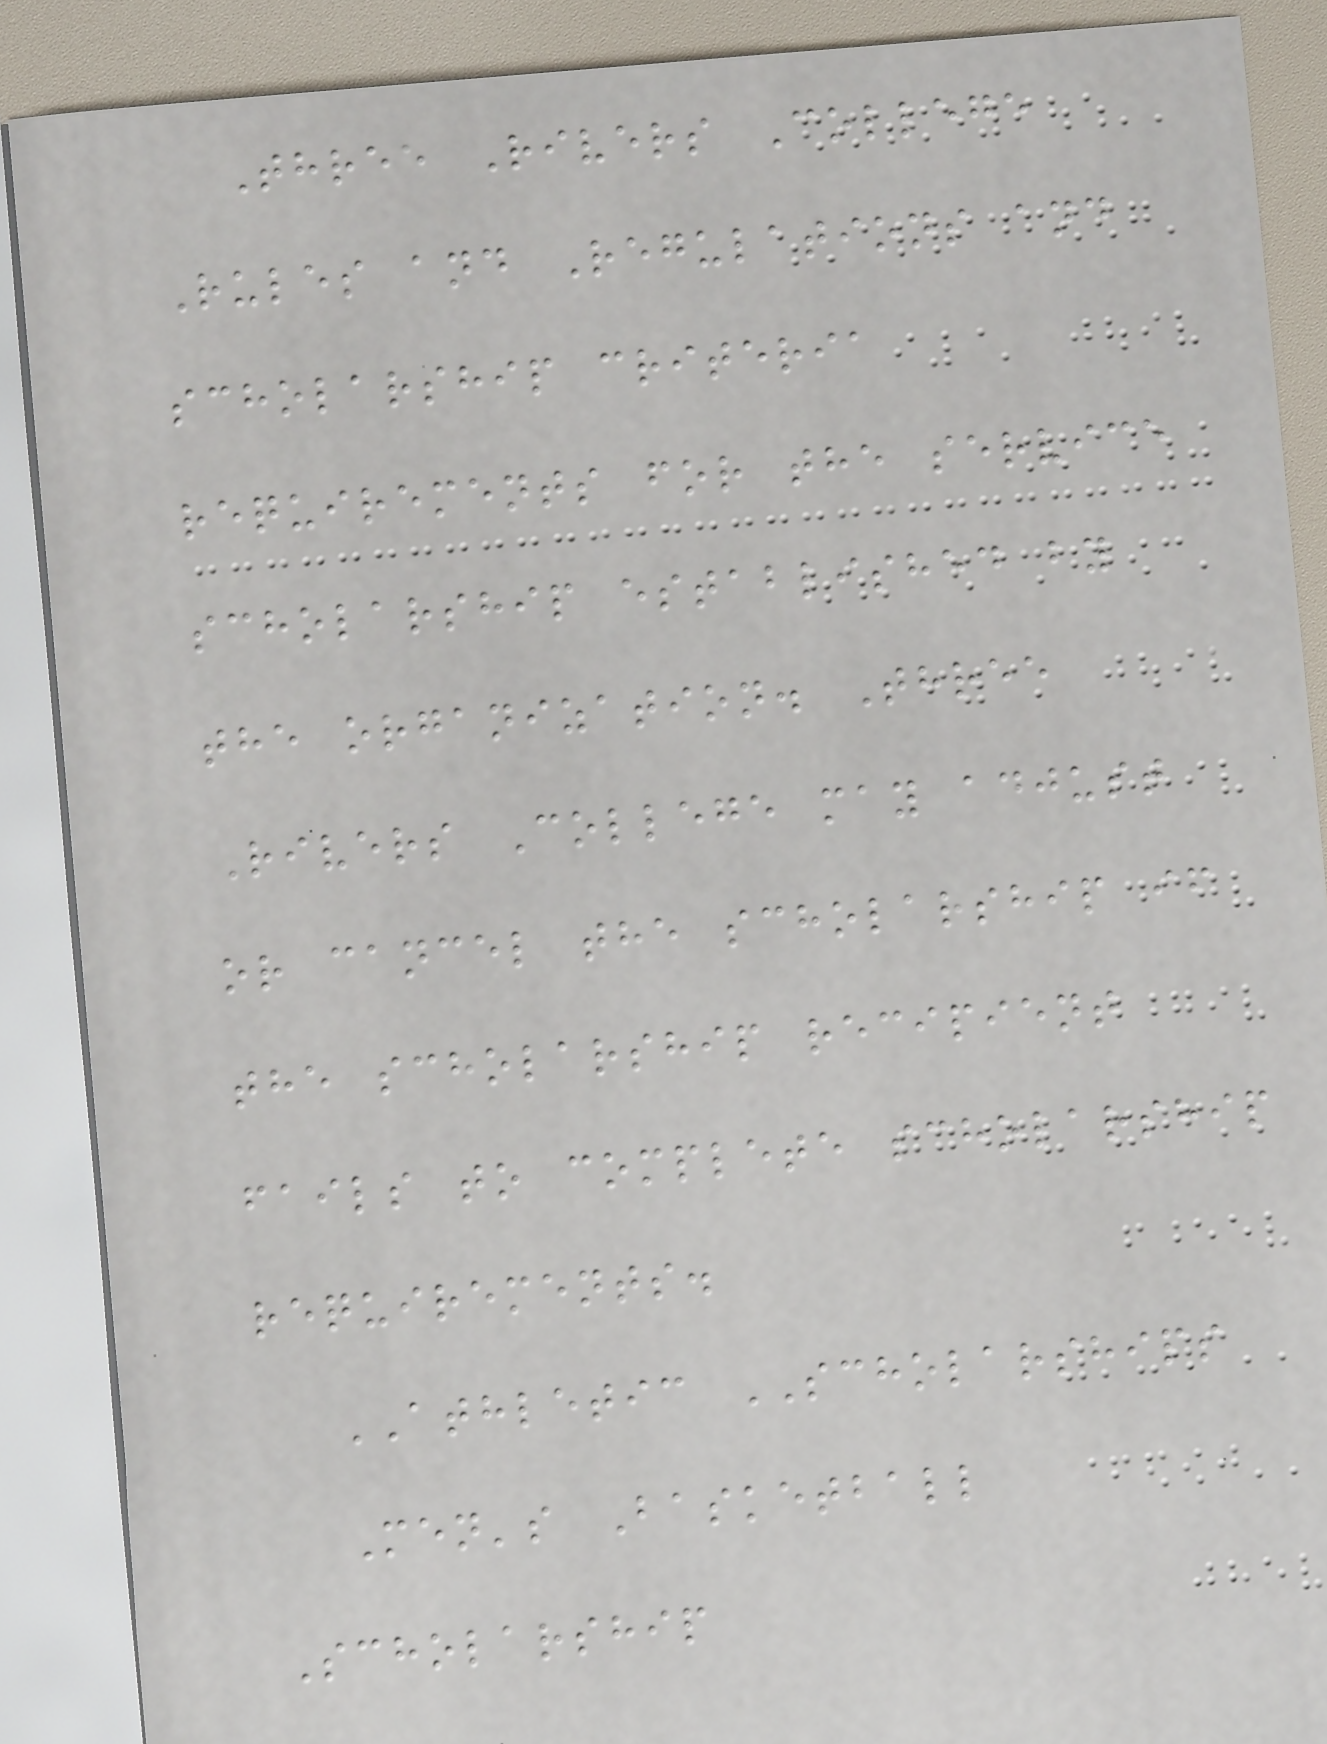Three Rivers College
Rules and Regulations and
scholarship criteria
requirements for the service
scholarship established by
the organization. Three
Rivers College may adjust
or cancel the scholarship if
the scholarship recipient
fails to complete scholarship
requirements.
ATHLETIC SCHOLARSHIPS
Men's Basketball
Scholarship
